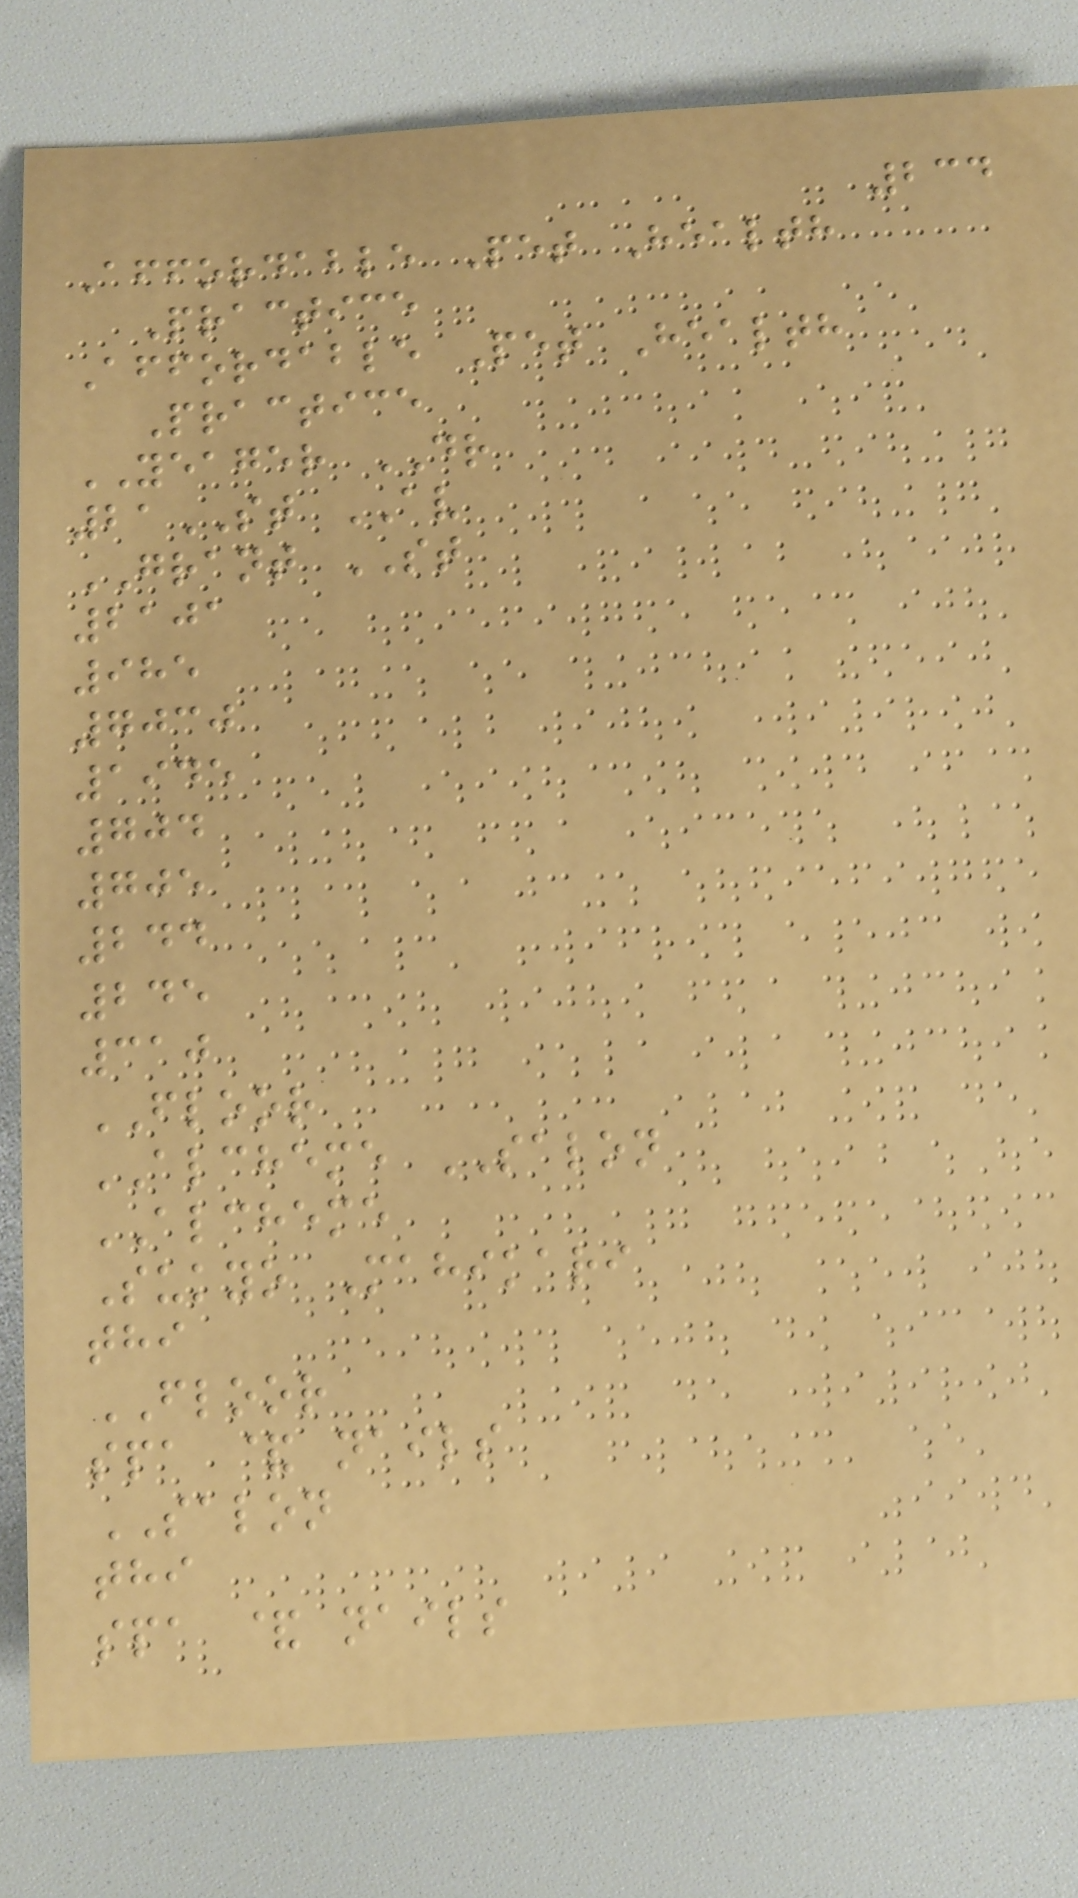234
Affordable Pet Health
Practice
Affordable Pet Health
Practice
YEAGER DR
21ST AV
GRANT ST
2101
985
7030
1945
704
705
244
245
310
FLOOR
ALCHEME SALON
ALCHEME
Sukyo Mahikari
thi
FLOOR
spa & nails
SALON
thi
spa & nails
